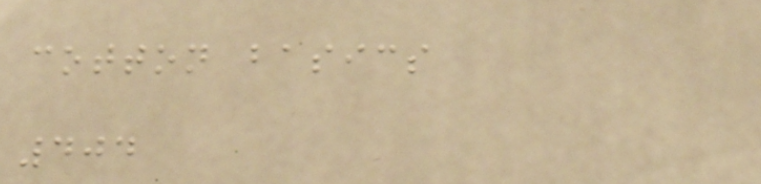cotton basics
404
